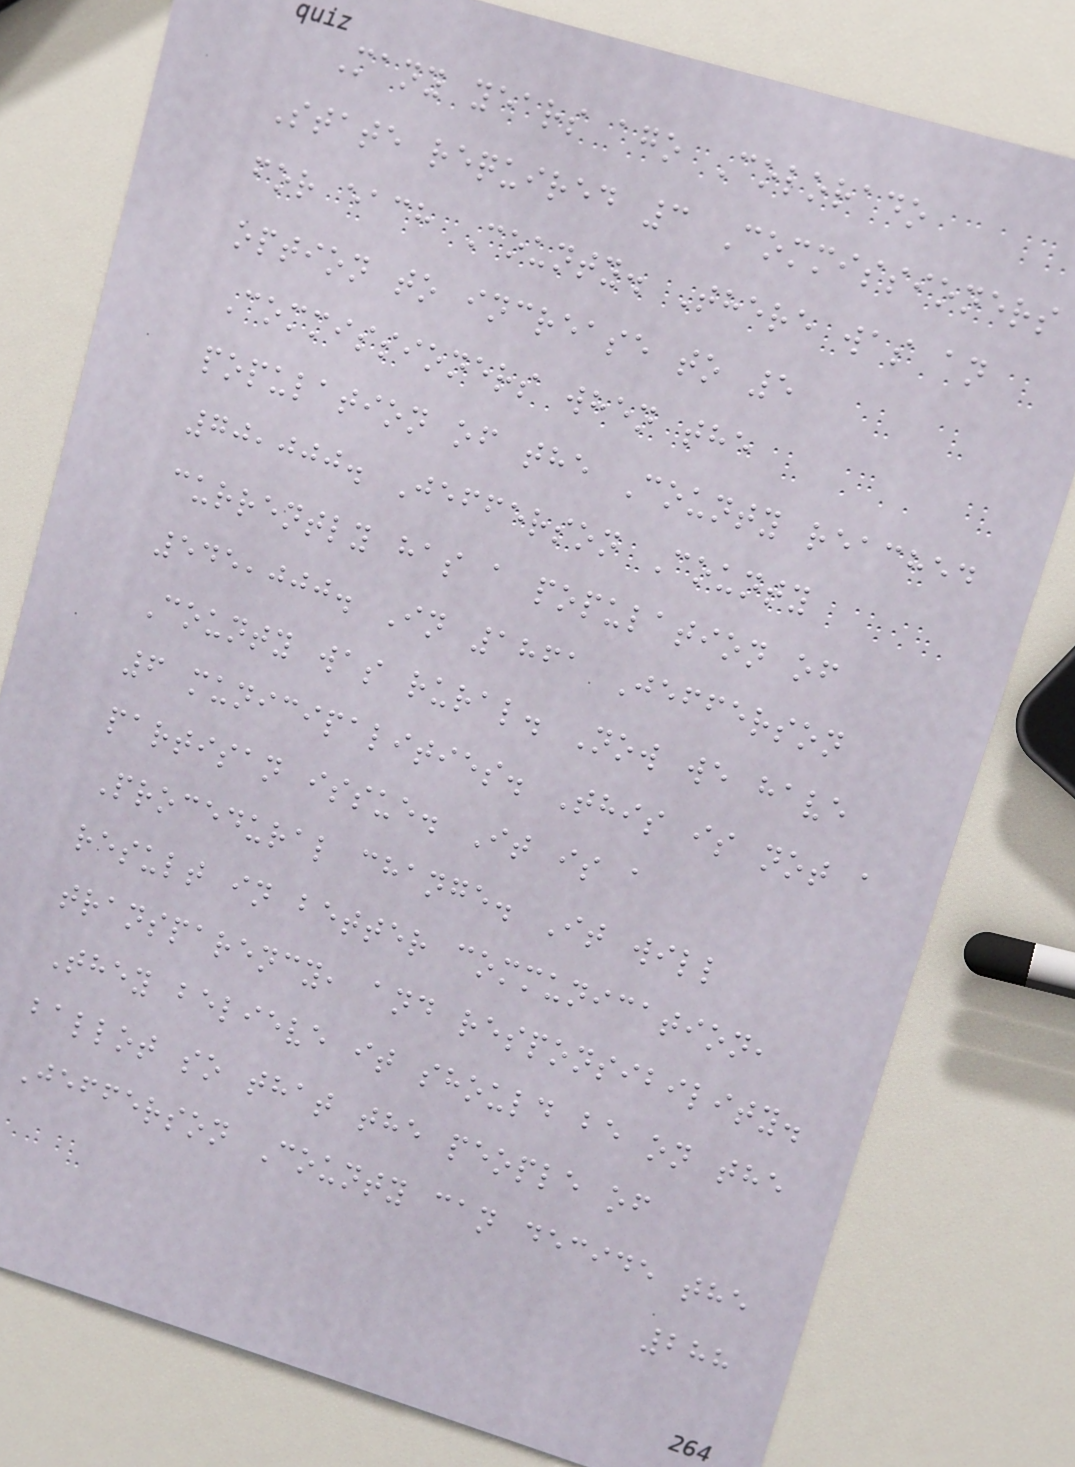Many years ago Colorado
State required 3 Commissioners
for each County. There was an
option to increase to 5
Commissioners when the
population of the County reached
70,000. Jefferson County
currently has a population of
545,000. In 1861 Jefferson
County was rural. Now we have
6 municipalities. This is not a
partisan issue. It is a
Procedural change. It will
result in better communication,
transparency, and responsibility.
They believe it should be on the
ballot so that the people of
Jefferson County can decide the
288
